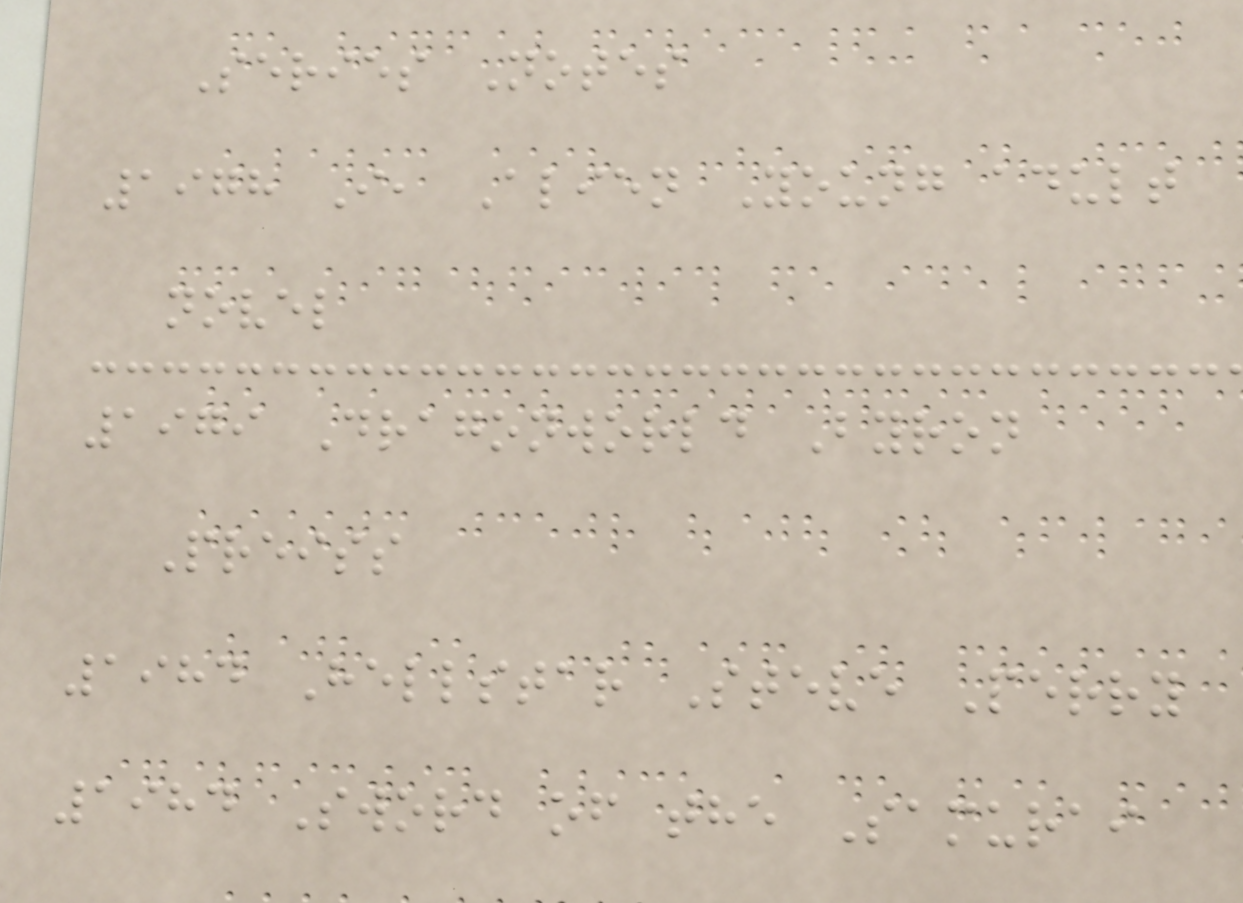Series Notes
1978 I, Alien Young adult
novel
1979 Dragonworld Byron
Preiss
1984 Hellstar Steve Perry
1984 Sword of the Samurai
